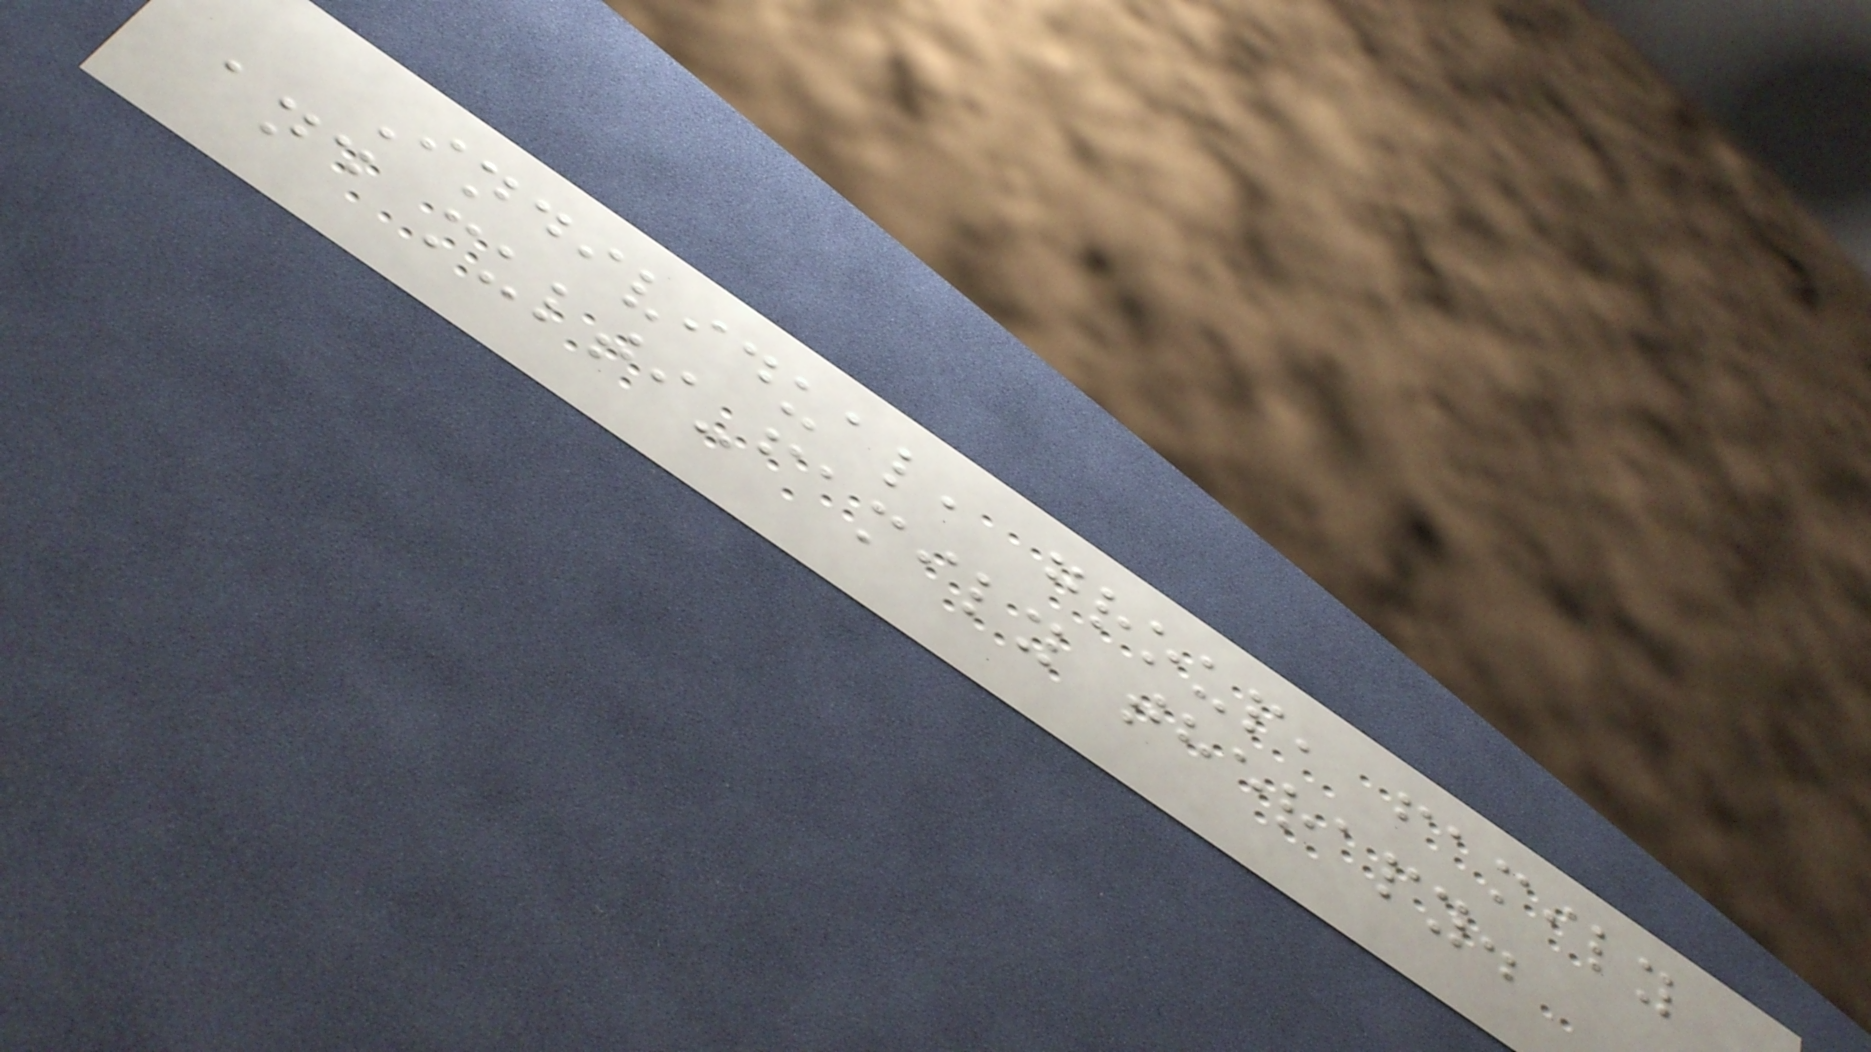Individual, group, family
and multi-family therapy.
